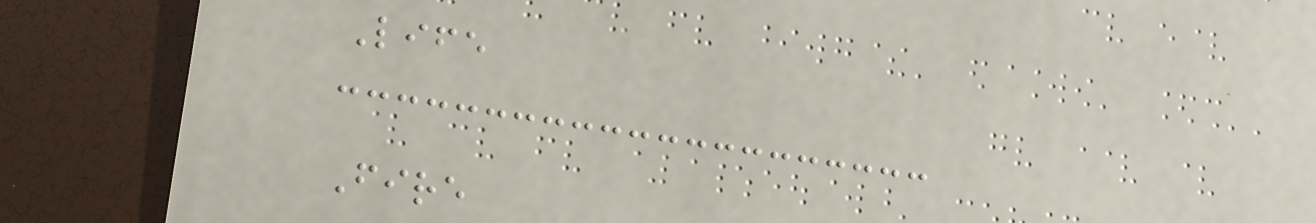Life
Fire
